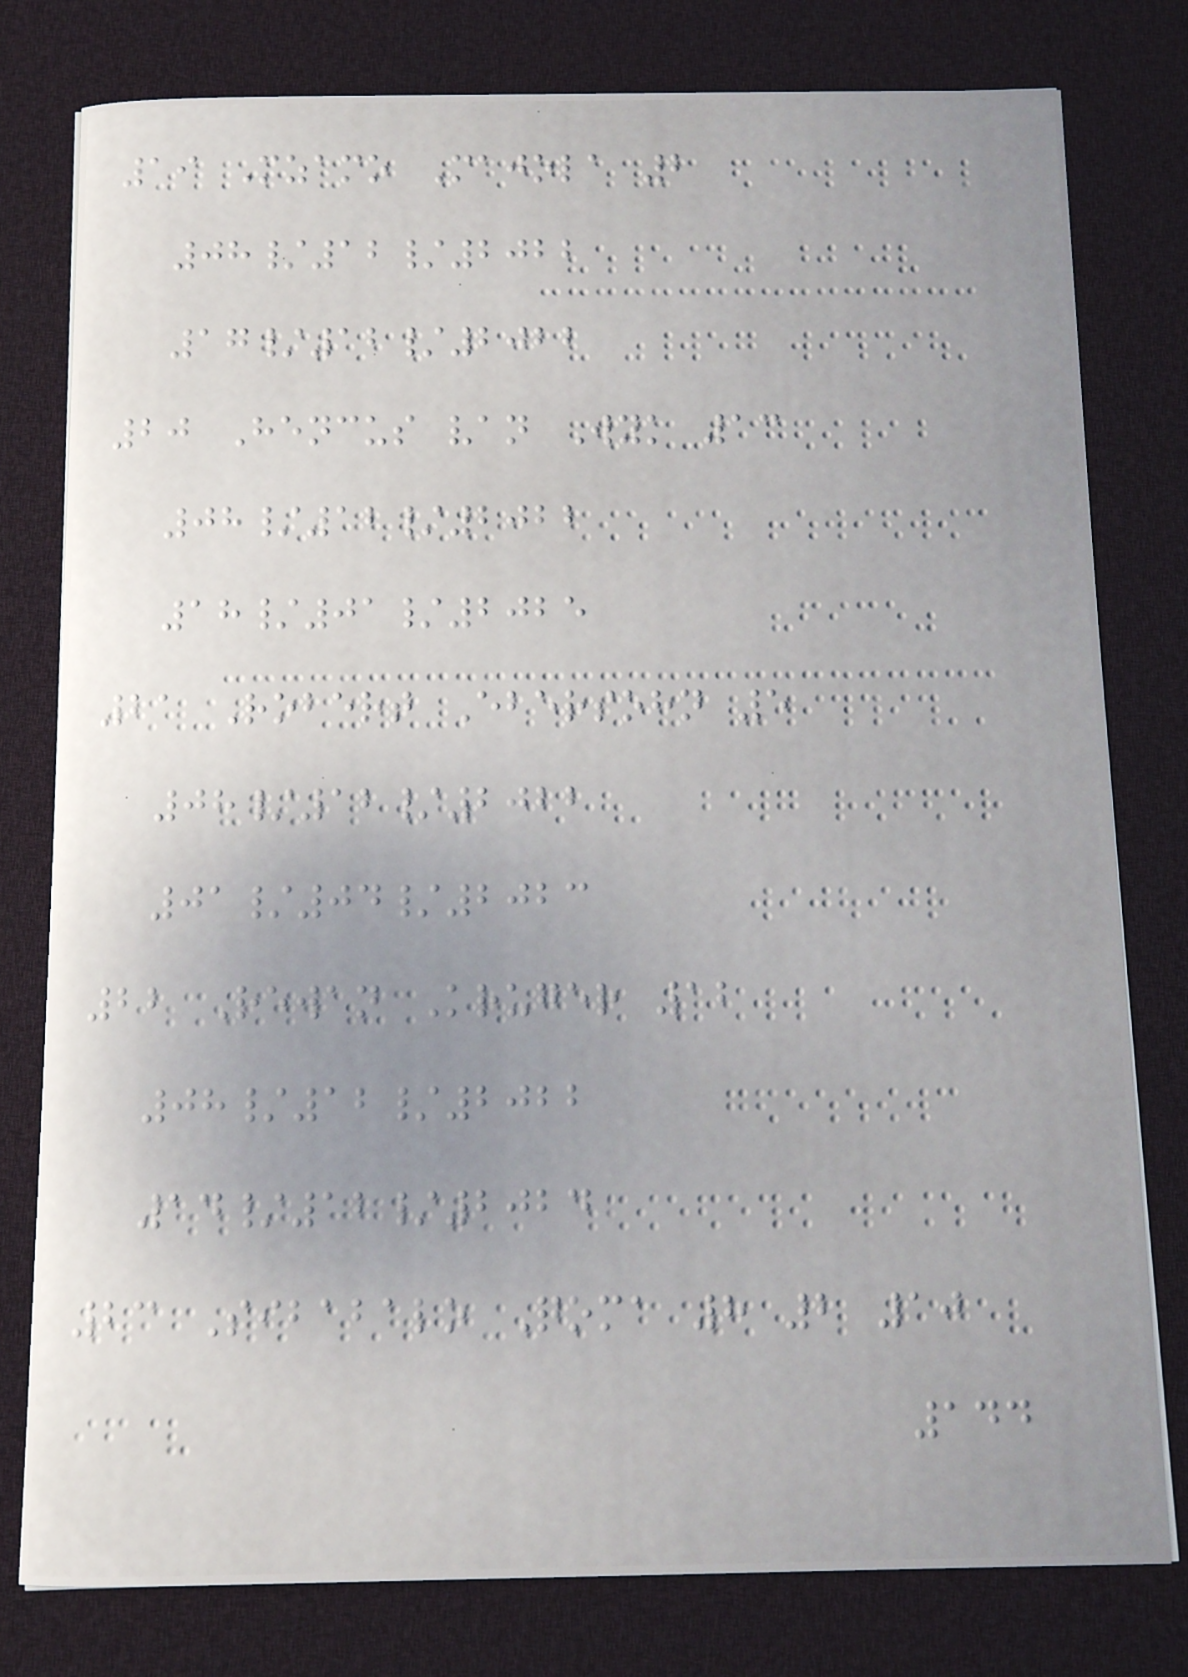19 Mzamo Majola 2
08/12/2022
17/12/2022
20 Hencus van Wyk 13
08/12/2022
18/01/2025
21 Robert Ebersohn 5
08/12/2022
01/04/2023
22 Rewan Kruger 12
08/12/2022
14/12/2024
23 Sibabalo Qoma 8 2 10
144
